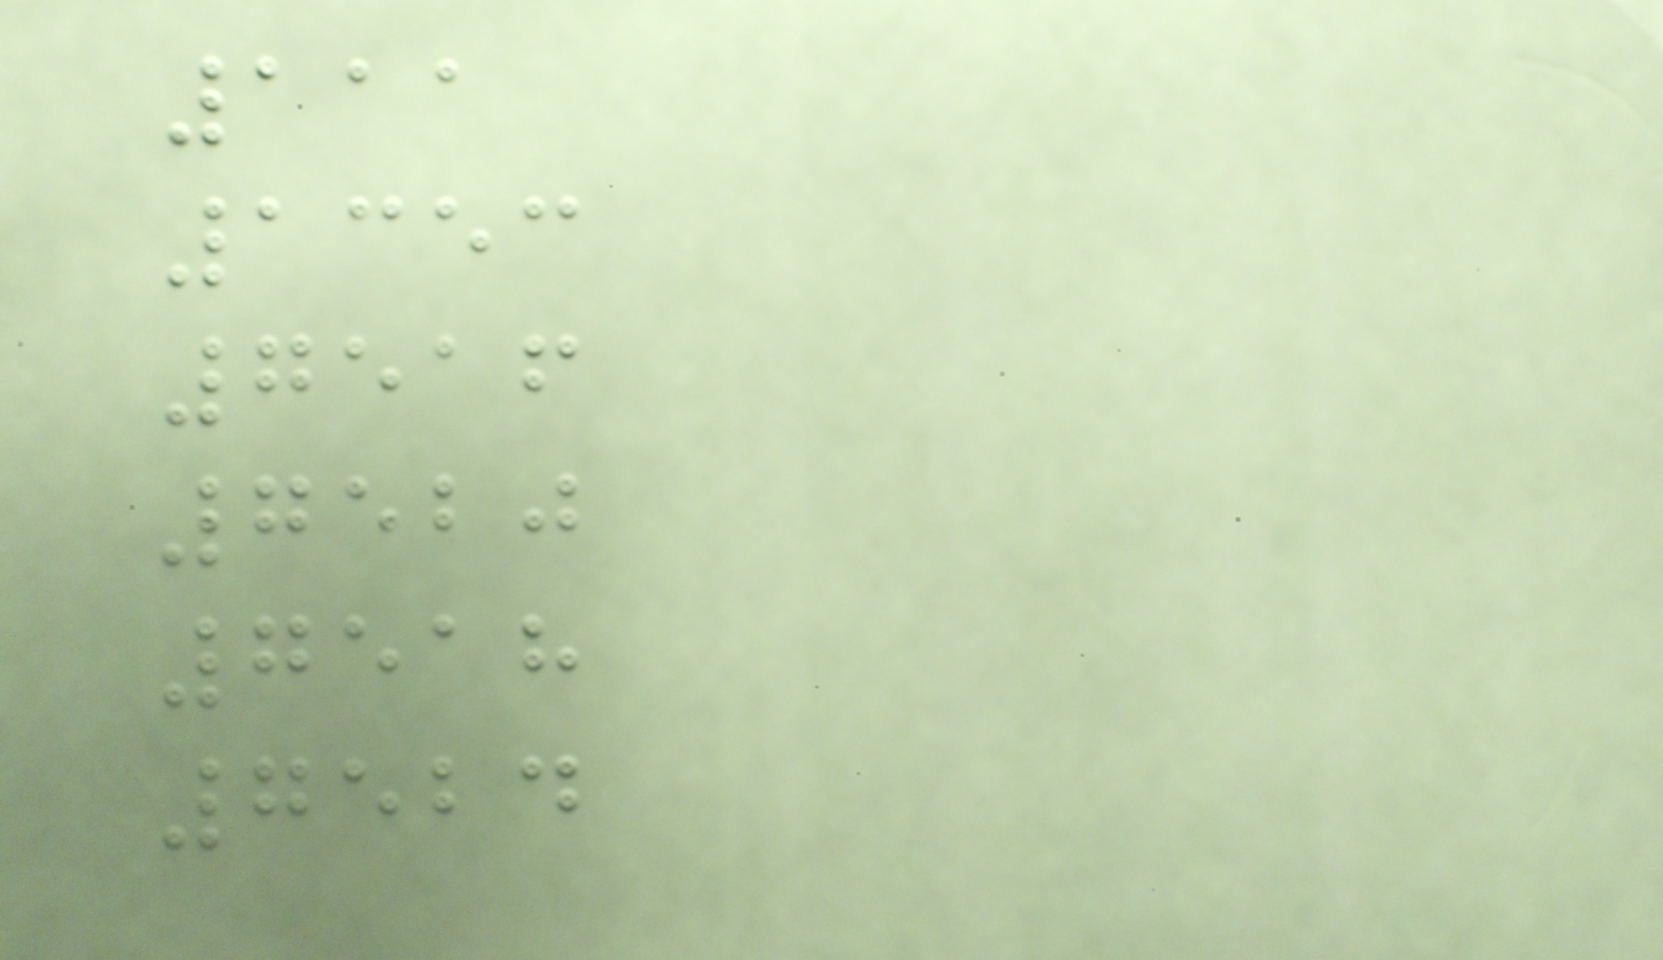111
1353
7516
7520
7518
7524
